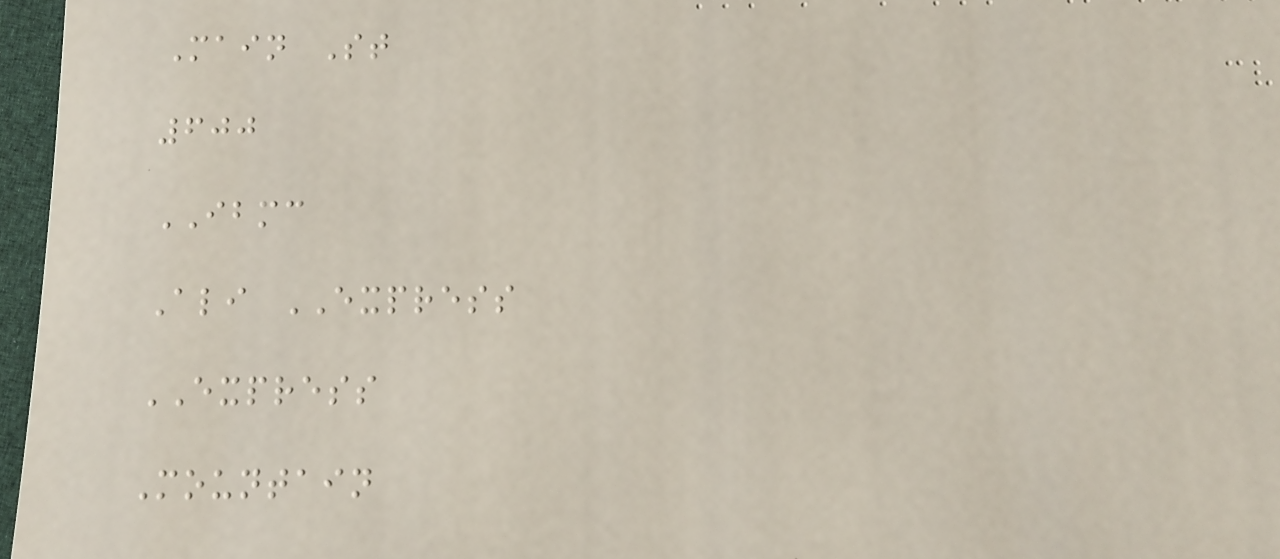Main St
600
IBMC
Ali EXPRESS
EXPRESS
Mountain
